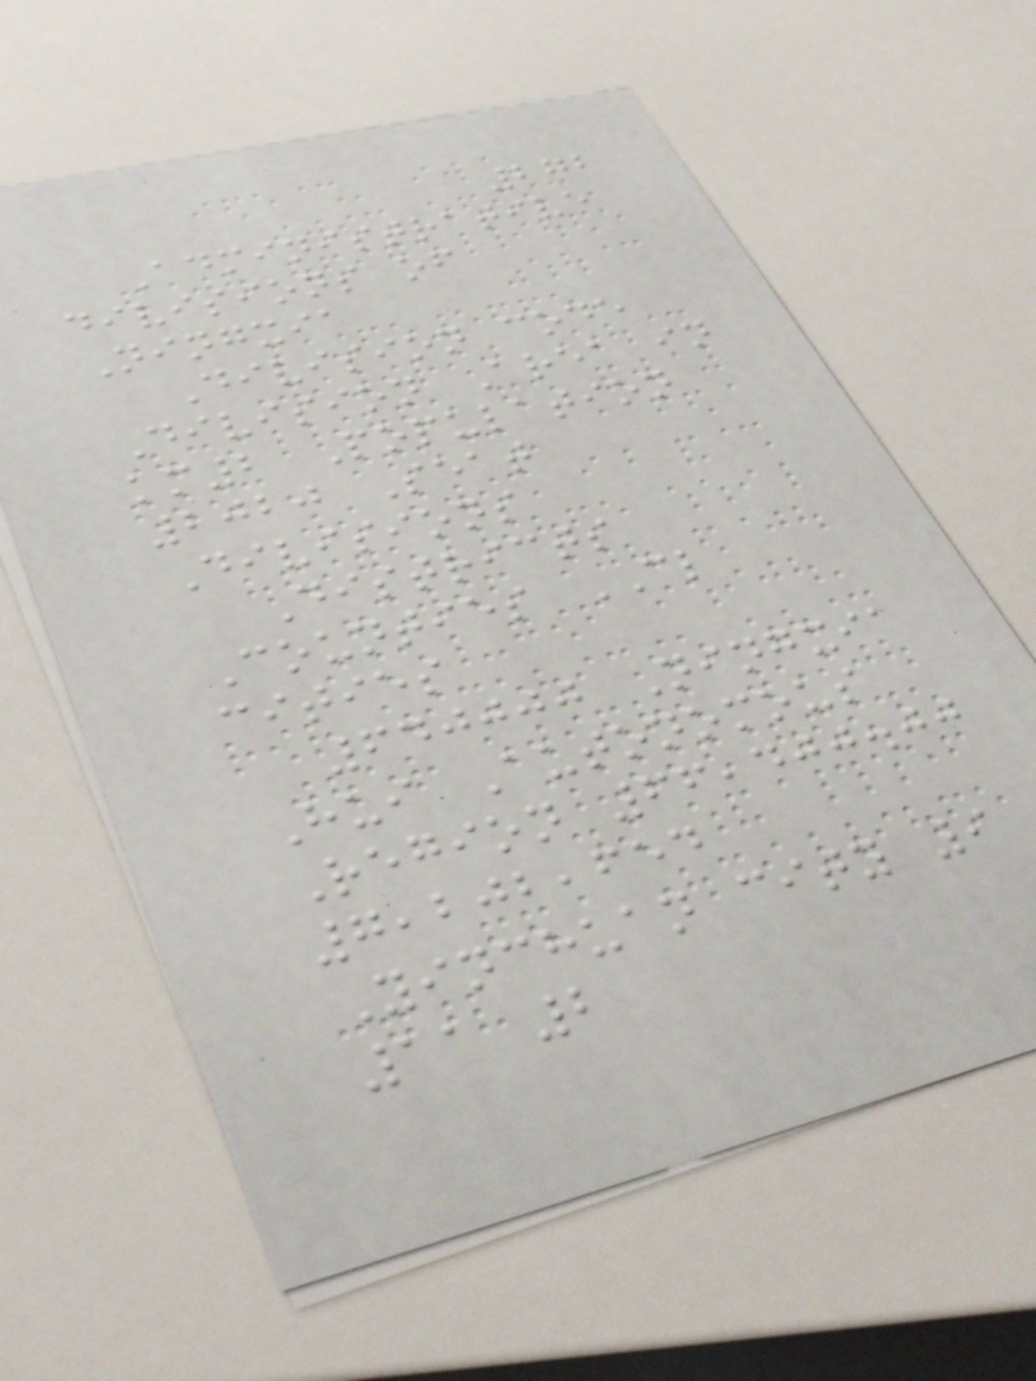272
Administrative
divisions of
Ningxia
Division code
Division Area in
km2 Population
2020 Seat
Divisions
Districts
Counties CL
cities
640000 Ningxia
Hui Autonomous
Region 66,400.00
7,202,654
Yinchuan city 9
11 2
